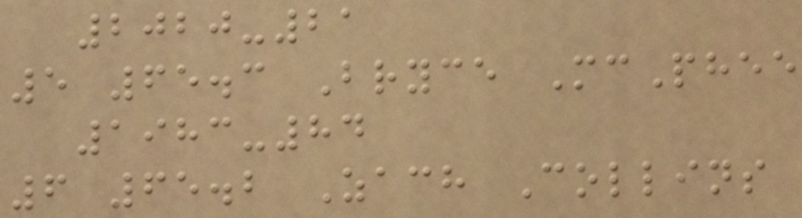2020-21
5 65.3 Bryce McPhee
1983-84
6 65.2 Zach Collins
